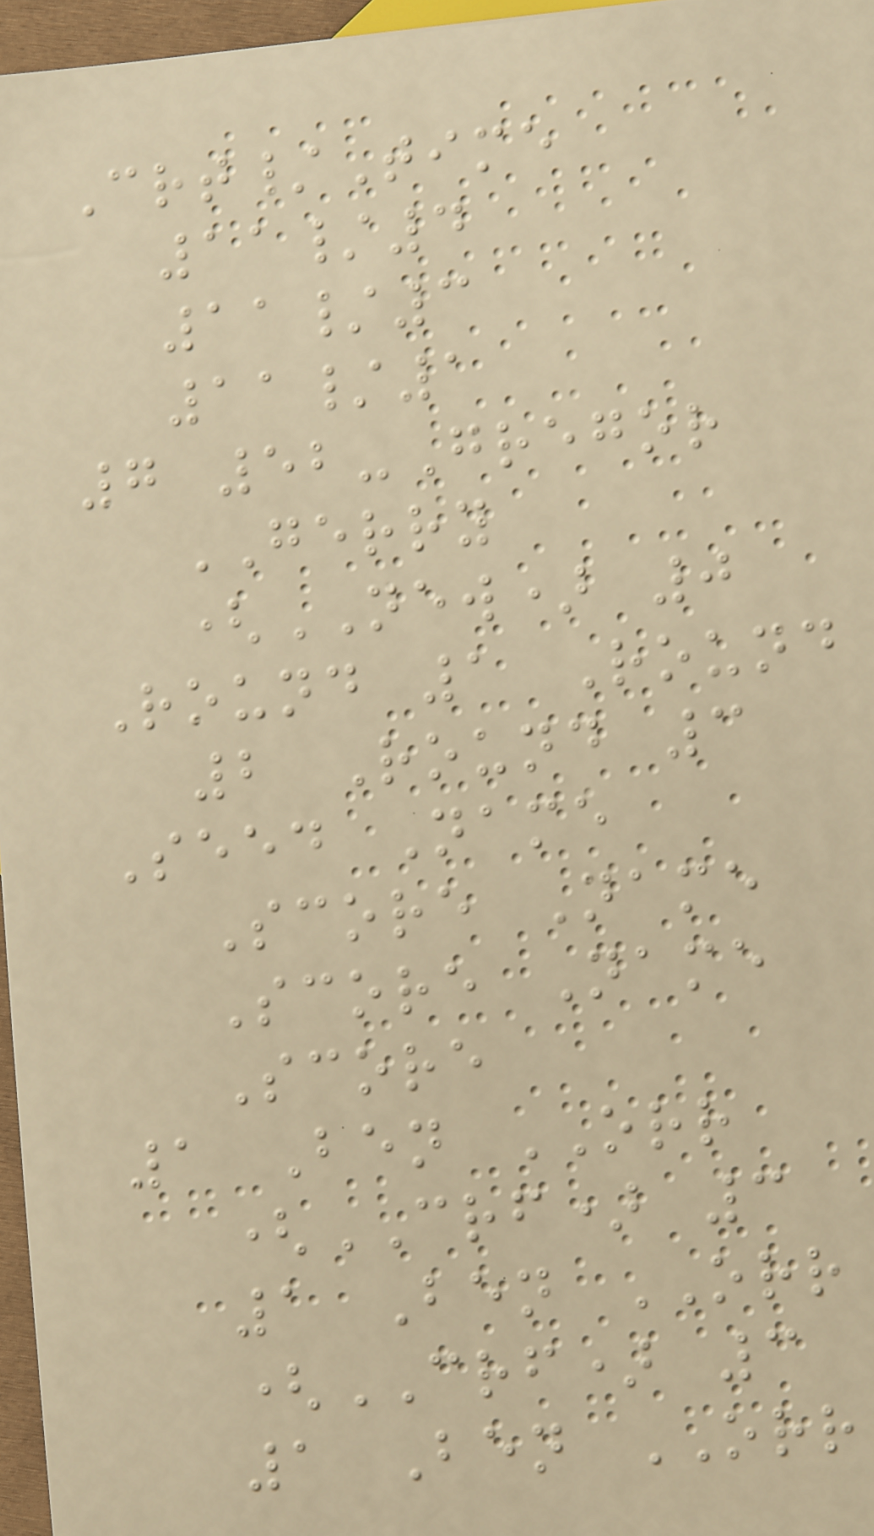Crt/Time
11/4
11/3
11/1
7 52-Gregor
GERRY
(NEW) 0
Round 1 Round
2 Round 3
Seed Name
Score Name
Score Name
Score
1 Ben ORR
(CRF) 3
1 Ben ORR
(CRF) 3
1 Ben ORR
